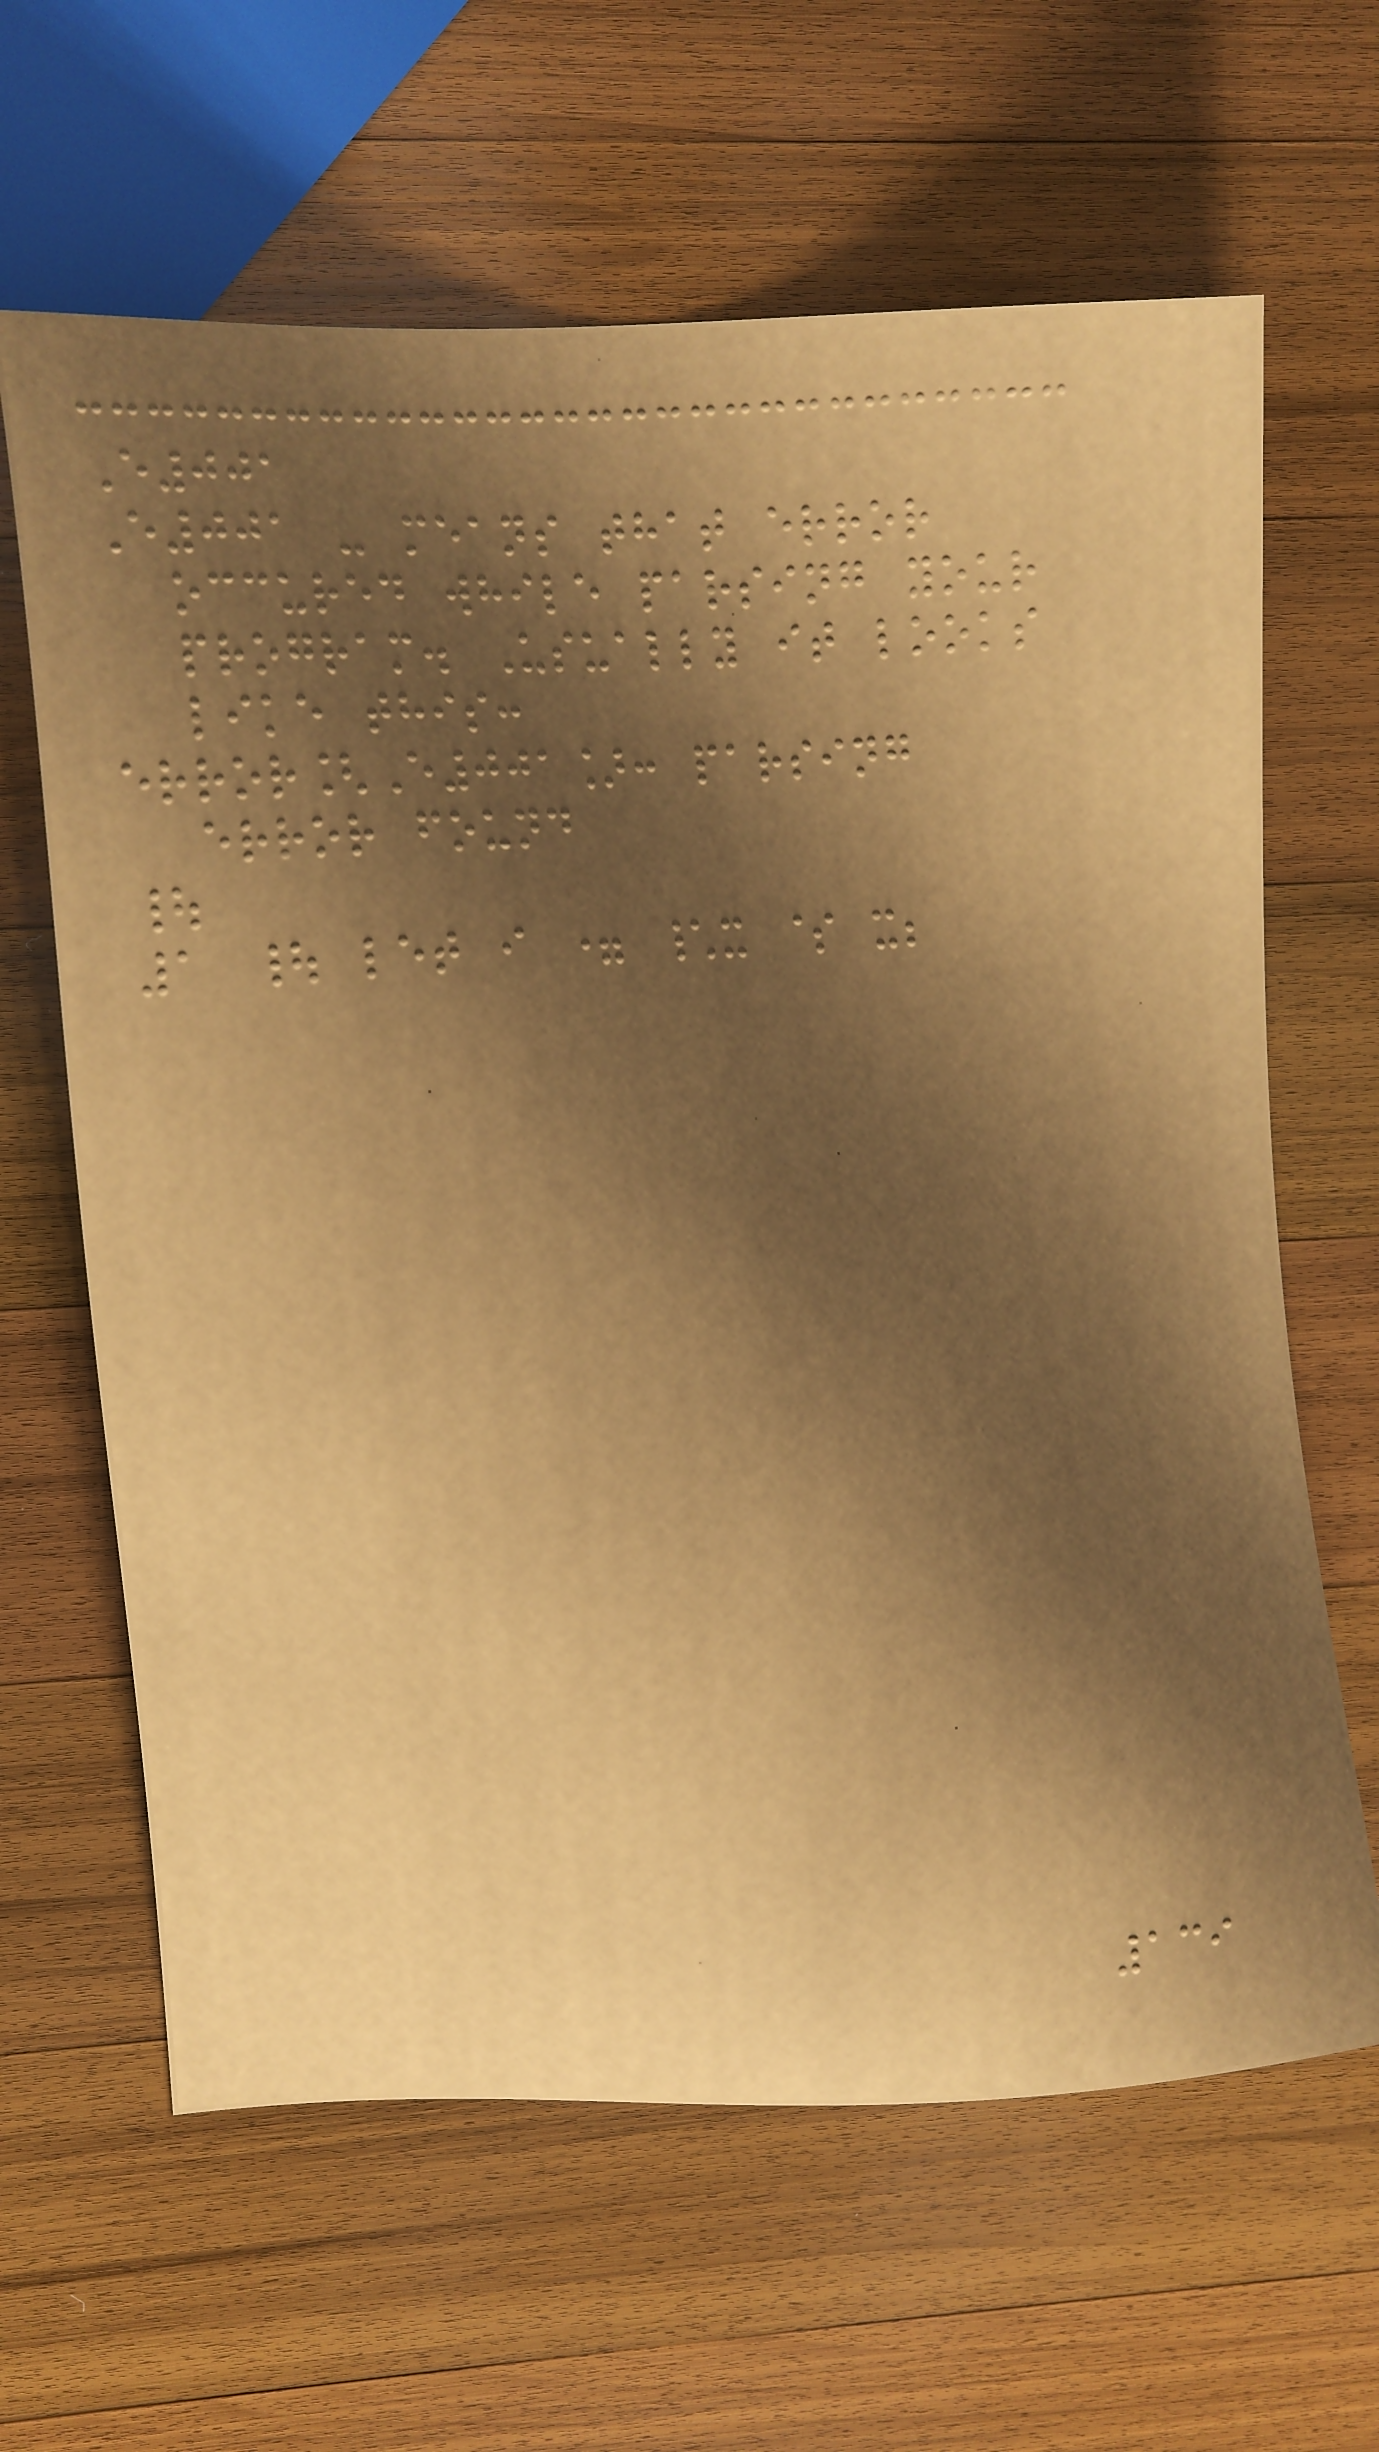E001
E001 - means that error
occured while parsing your
program. Usually it looks
like this:
error[E001]: parsing
error found
|
1 | let i = \x $ x;
139
